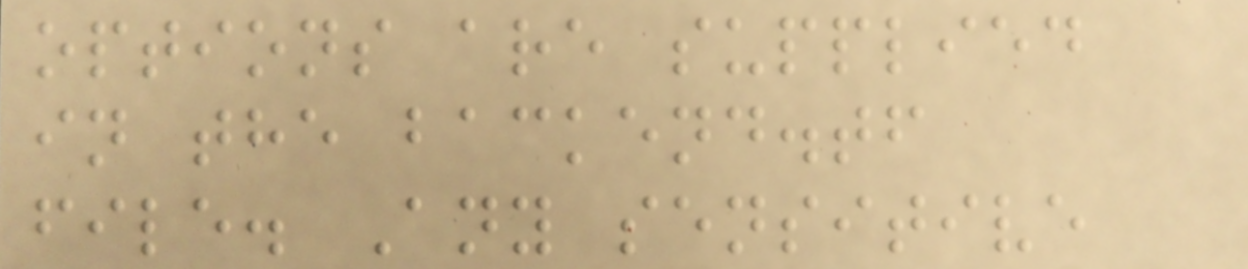options are supplied
in the backend.tf
file. Any sensitive
